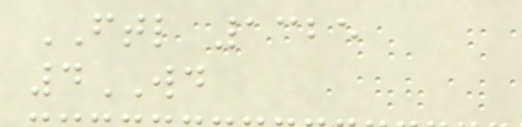FTL 1325
4WD
